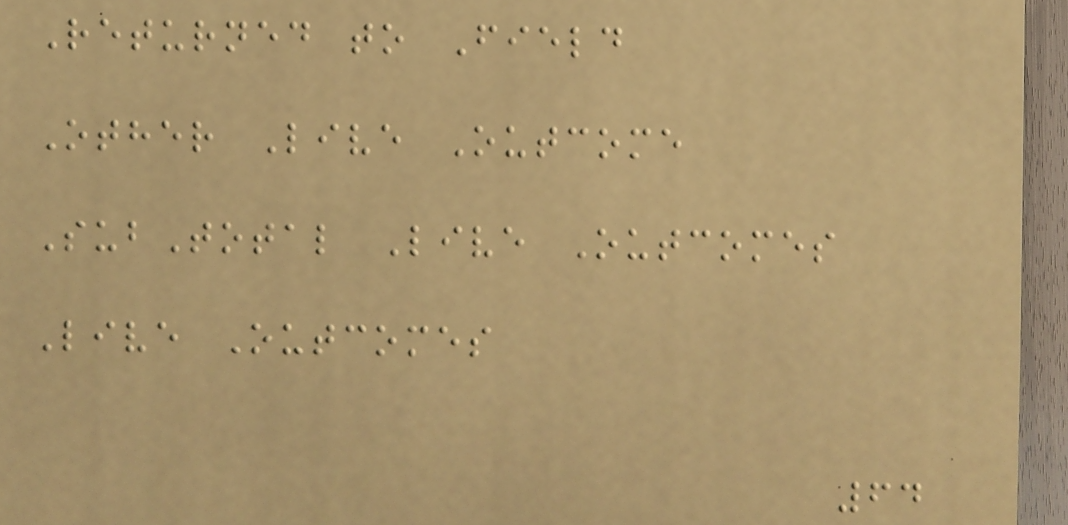Returned to Field
Other Live Outcome
SubTotal Live Outcomes
Live Outcomes
64
